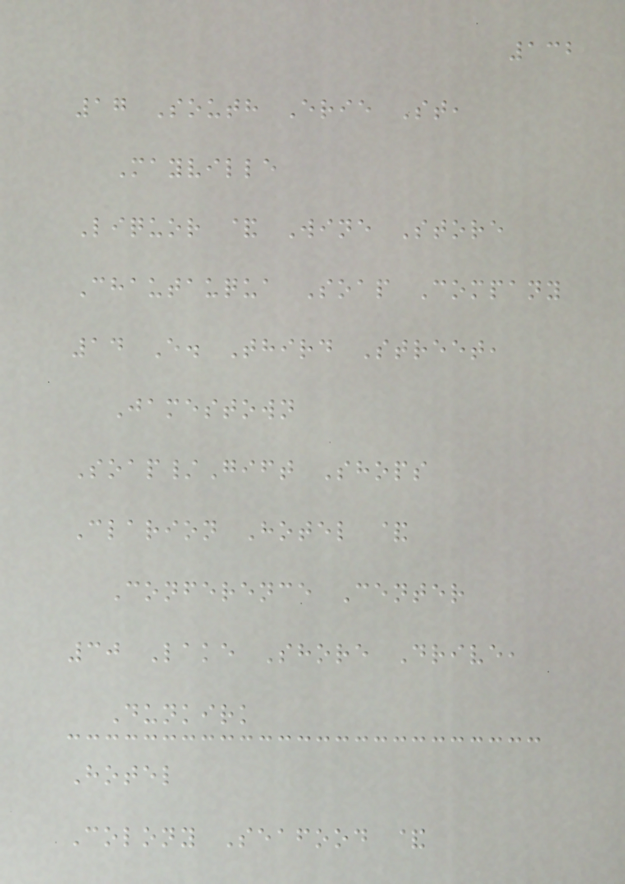132
17 South Erie St,
Mayville
Liquor & Wine Store
Chautauqua Soap Company
14 E. Third Street,
Jamestown
Soap/Gift Shops
Clarion Hotel &
Conference Center
30 Lake Shore Drive,
Dunkirk
Hotel
Colony Seafood &
